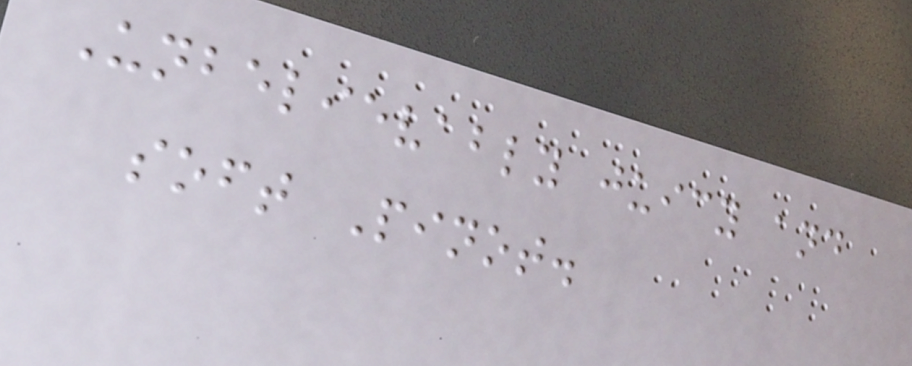Unbelievably juicy and
soft Pinot.
